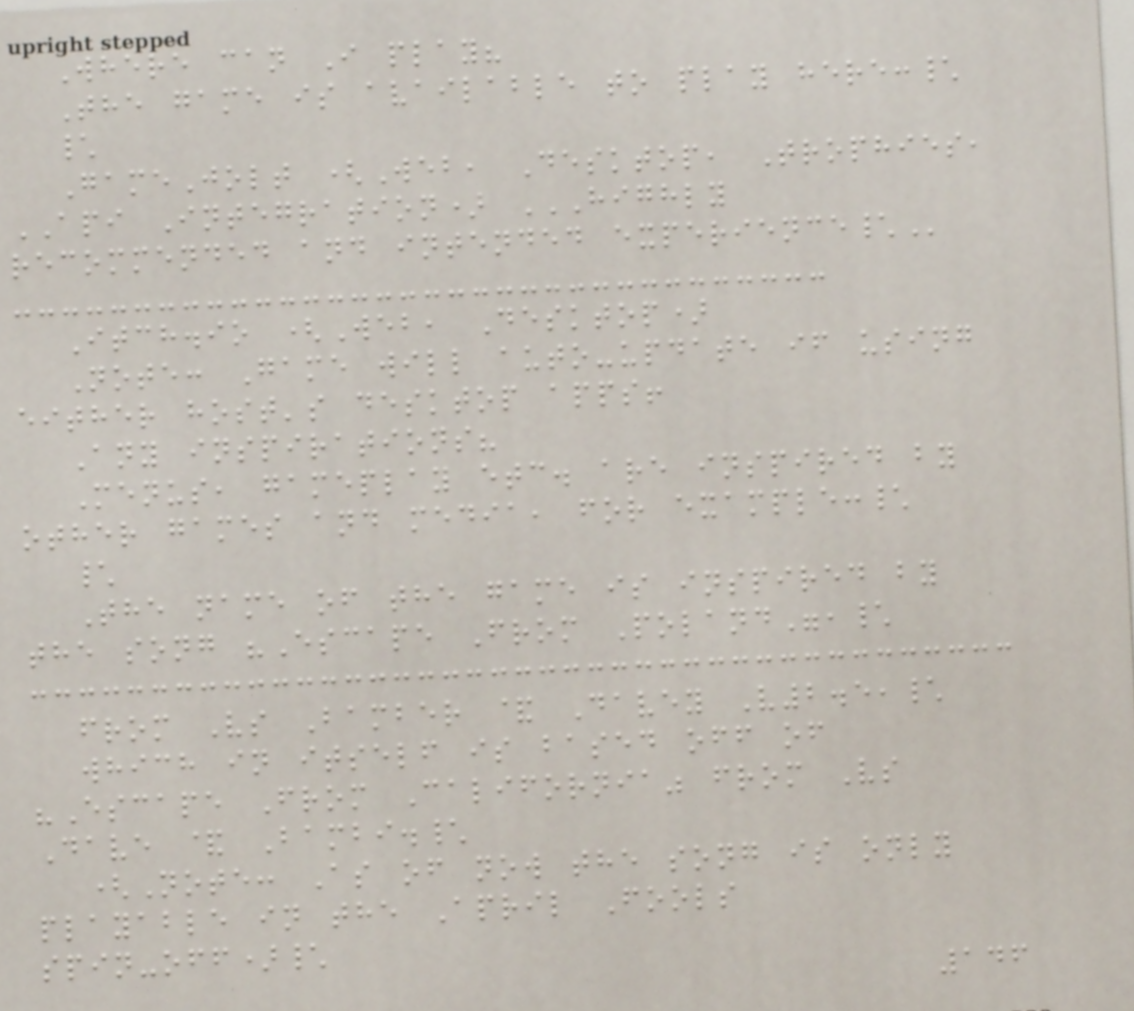Where can I play?
The game is available to play here:\
\
GameJolt (Web, Desktop, Trophies,
API Integration) HIGHLY
RECOMMENDED AND INTENDED EXPERIENCE\
Itch.io (Web, Desktop)
Note: Game will auto-update if using
either host's desktop apps!
Any inspirations?
Menus, gameplay etc. are inspired by
other games and media, for example:\
\
The name of the game is inspired by
the song "Escape From Poland",\
from Vs Bamber & Davey V2.5,\
which in itself is based off of
"Escape From California" from Vs
Dave & Bambi.\
(Note: As of now the song is only
playable in the April Fools
spin-off)\
146
